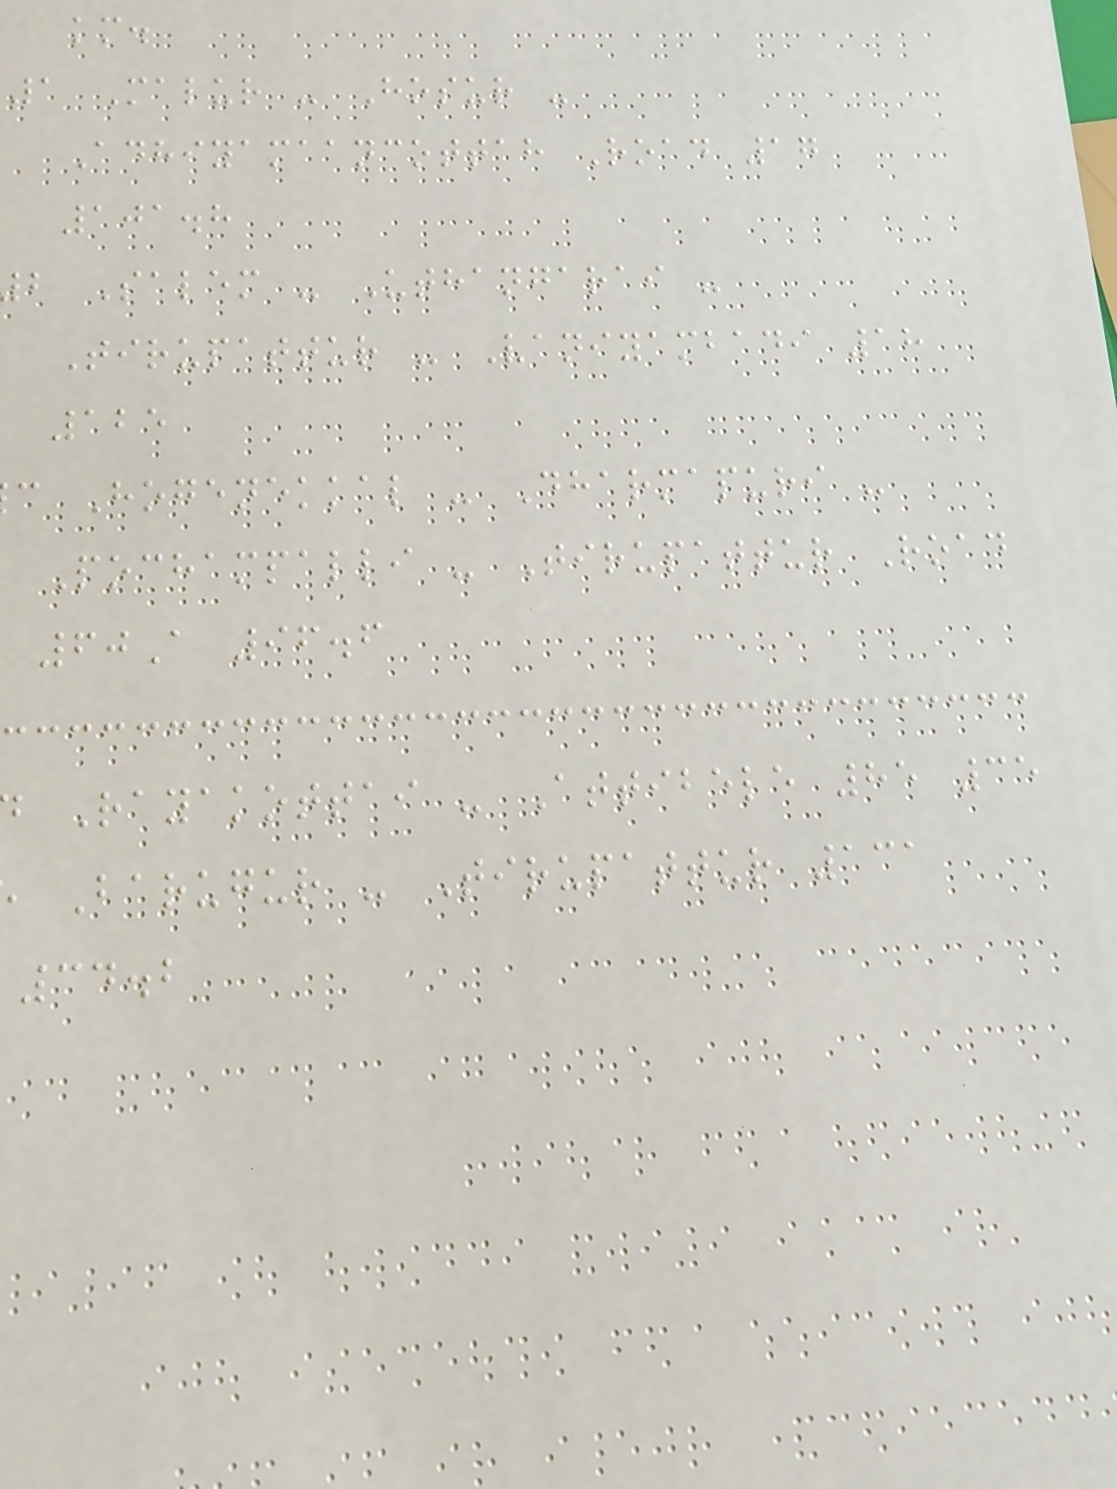km.
1 Malur - Hosur -
Adhiyamaancottah Road 17
101.8
b Salem - Uthangarai -
Tirupattur - Vaniyambadi 18
125
c Hogenekkal - Dharmapuri -
Pochampalli - Tirupattur Road
60A 96.6
Rayakottai - Attibele 85 35
Barugur - Tirupattur 131
34.2
